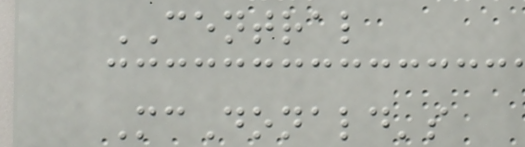CENTRAL
McDonald's
